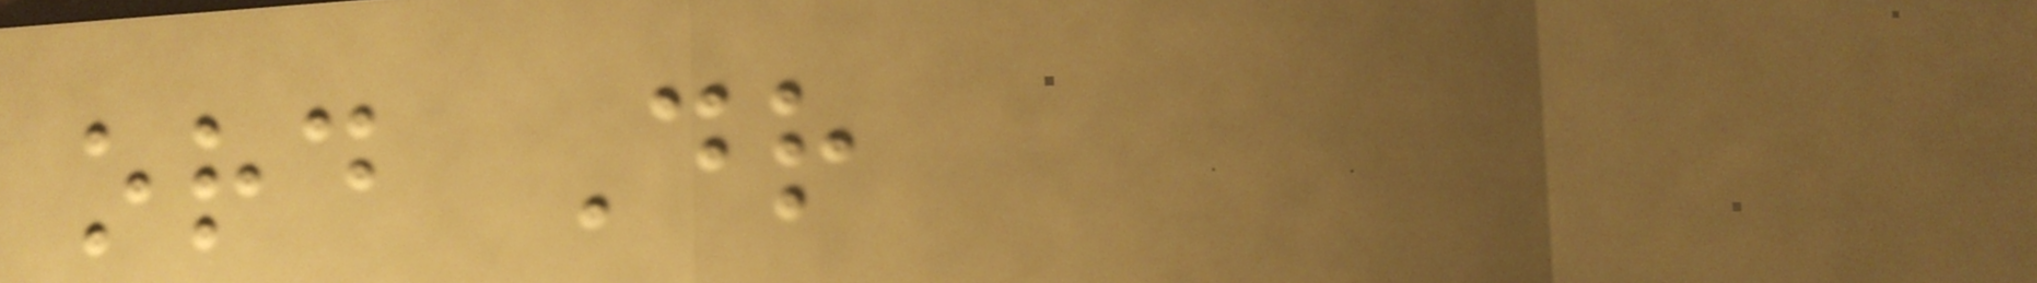ord Dr
